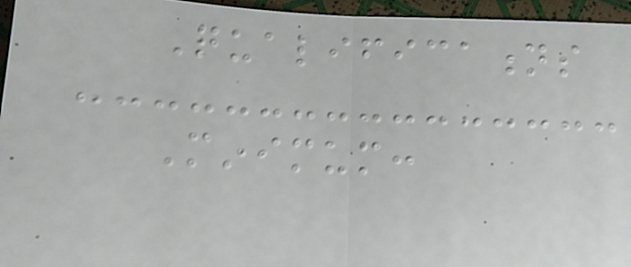Qualifications
Minimum:
